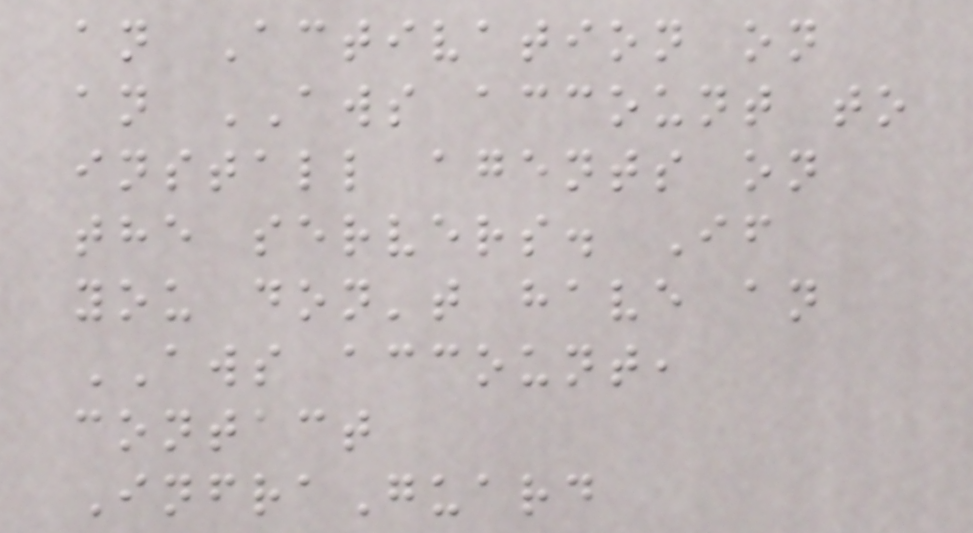an Activation on
an AWS account to
install agents on
the servers. If
you don't have an
AWS account,
contact
InfraGuard
